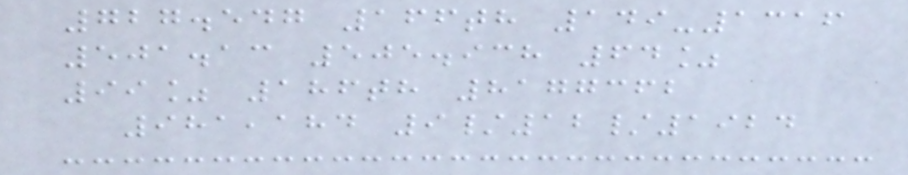727.547 166th 149-1316
501.13 505.938 64%
99% 186th 8177362
981,184 9/12/1924
